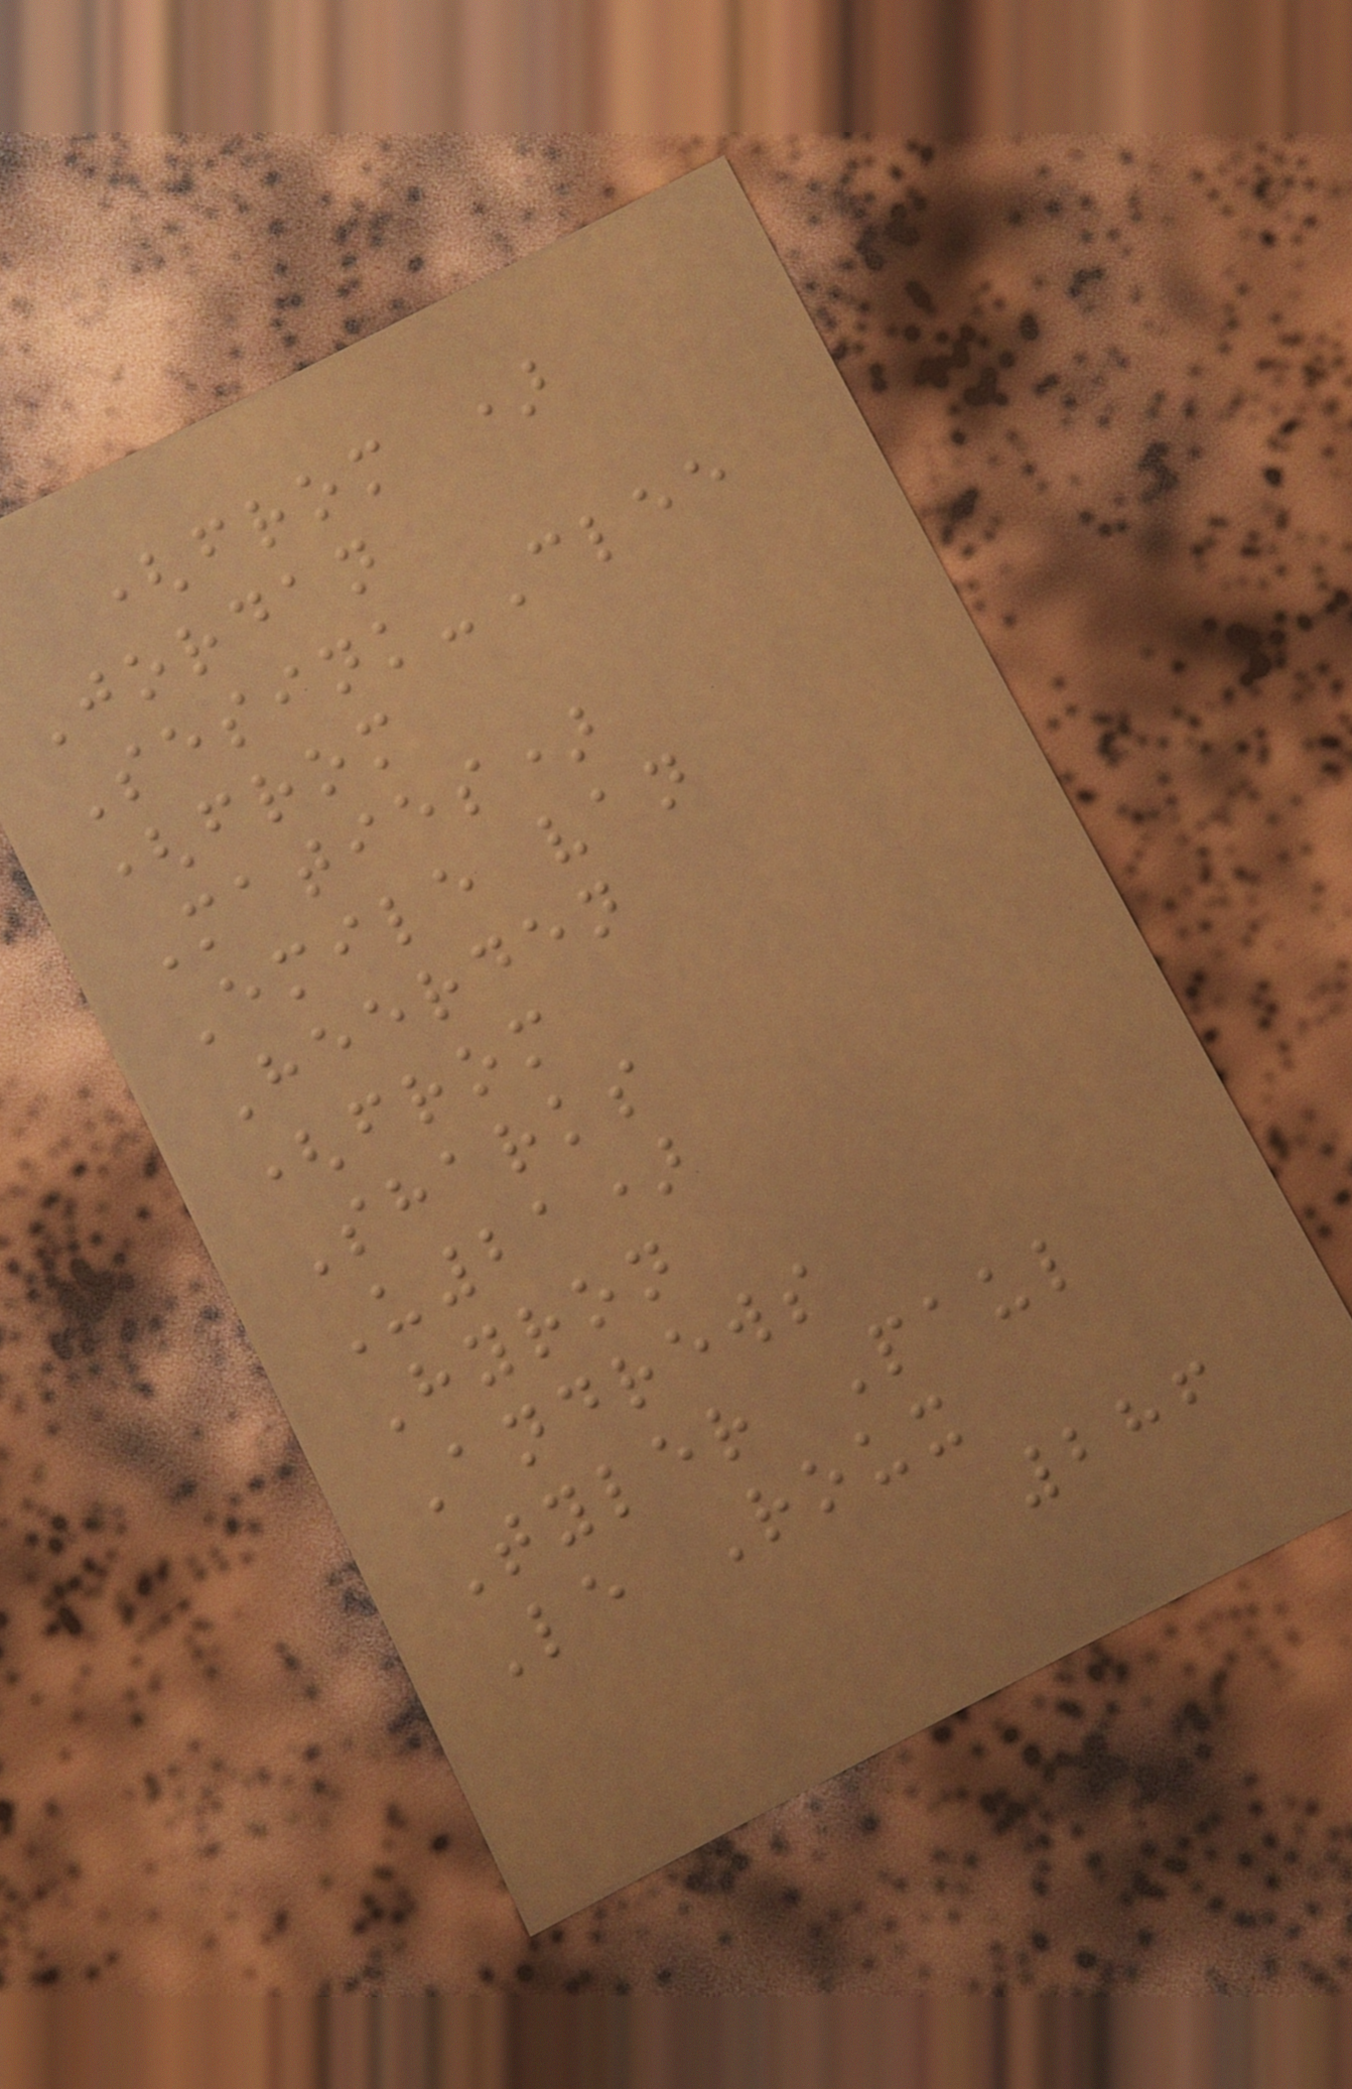(from )
Jordan
Sesink-Clee
(from
Maties)
Emile van
Heerden
(from
Sharks
U21)
Hyron
Andrews
Tyler Paul
Le Roux
286
